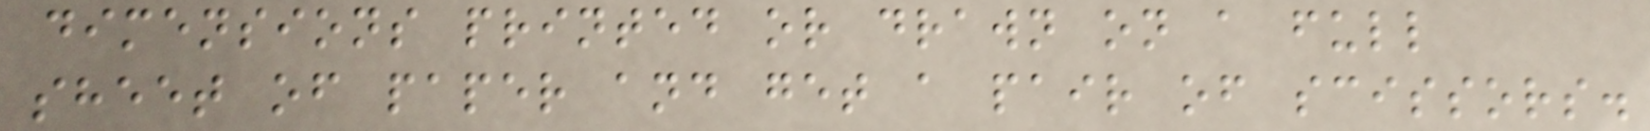dimensions printed or drawn on a full
sheet of paper and get a pair of scissors.
